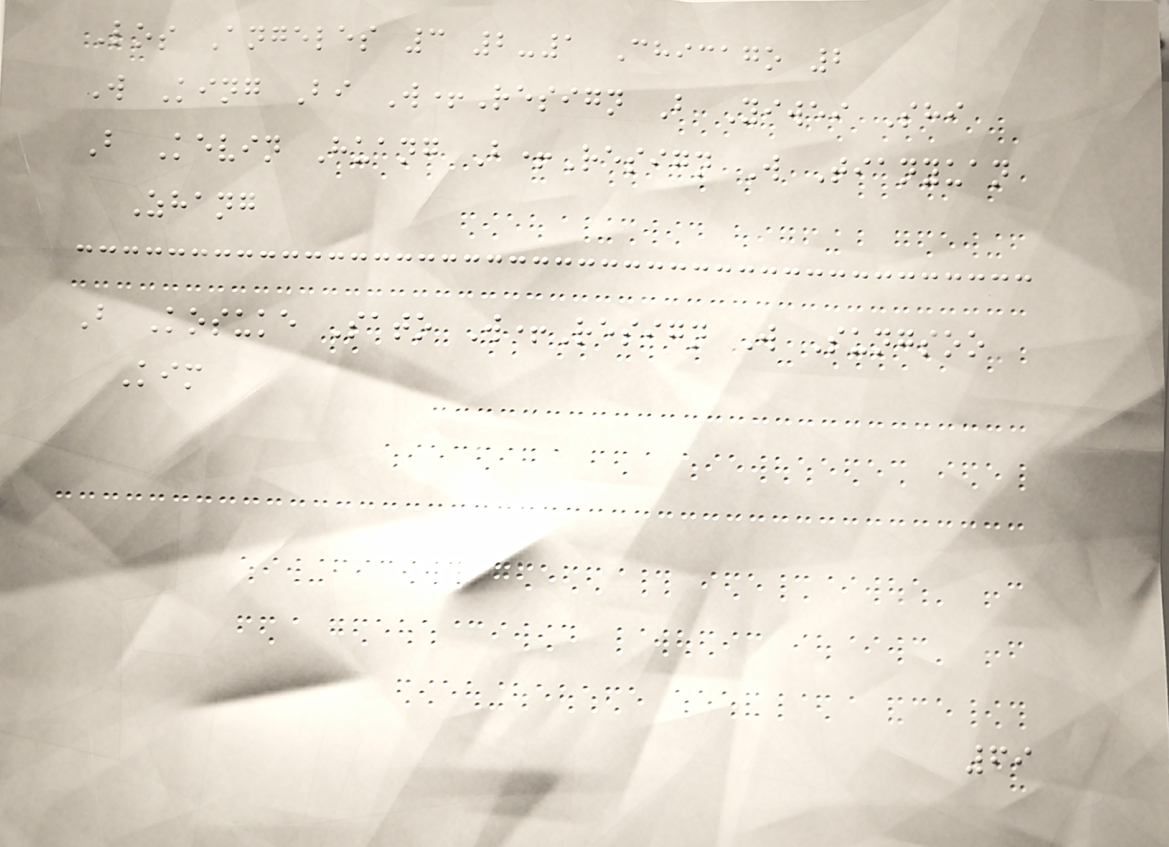Los Angeles 3 2-1 Chicago 2
W King Bi W+Resign B Yiwei Shi
B Kevin Huang B+Resign W Tianyuan
Zhang
B Kosuke Sato W+Resign W Sungsoo
Kim
69
